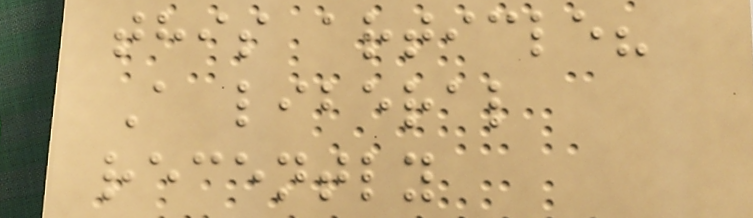this article?
A liberal
recently
